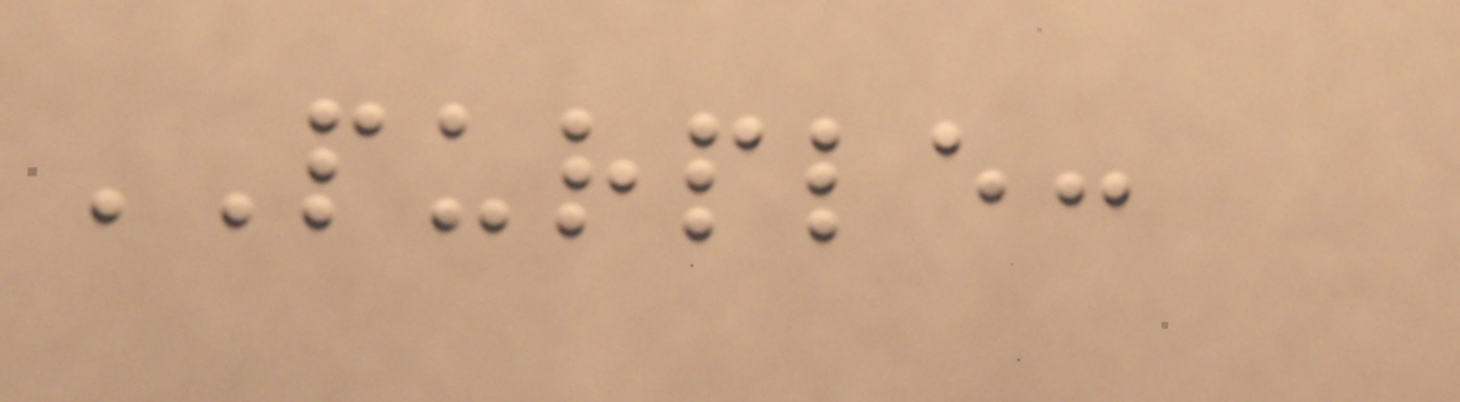PURPLE:
